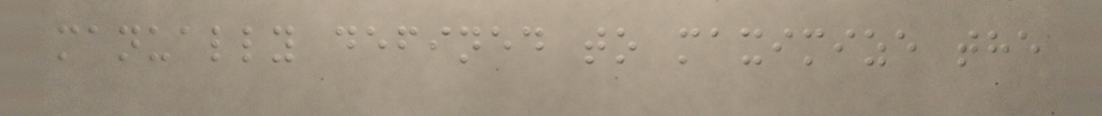manually defined to maximize the
